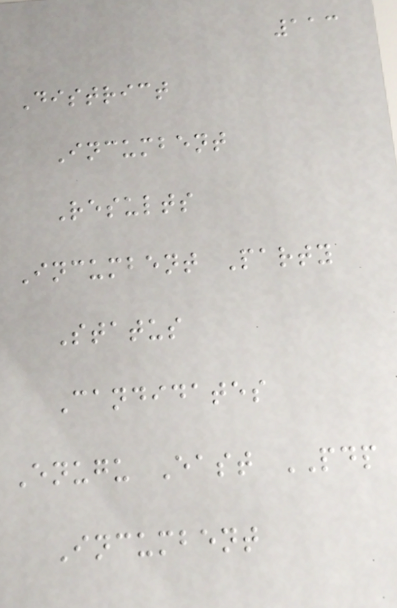113
District
Incumbent
Results
Incumbent Party
Status
Candidates
Enugu East PDP
Incumbent
